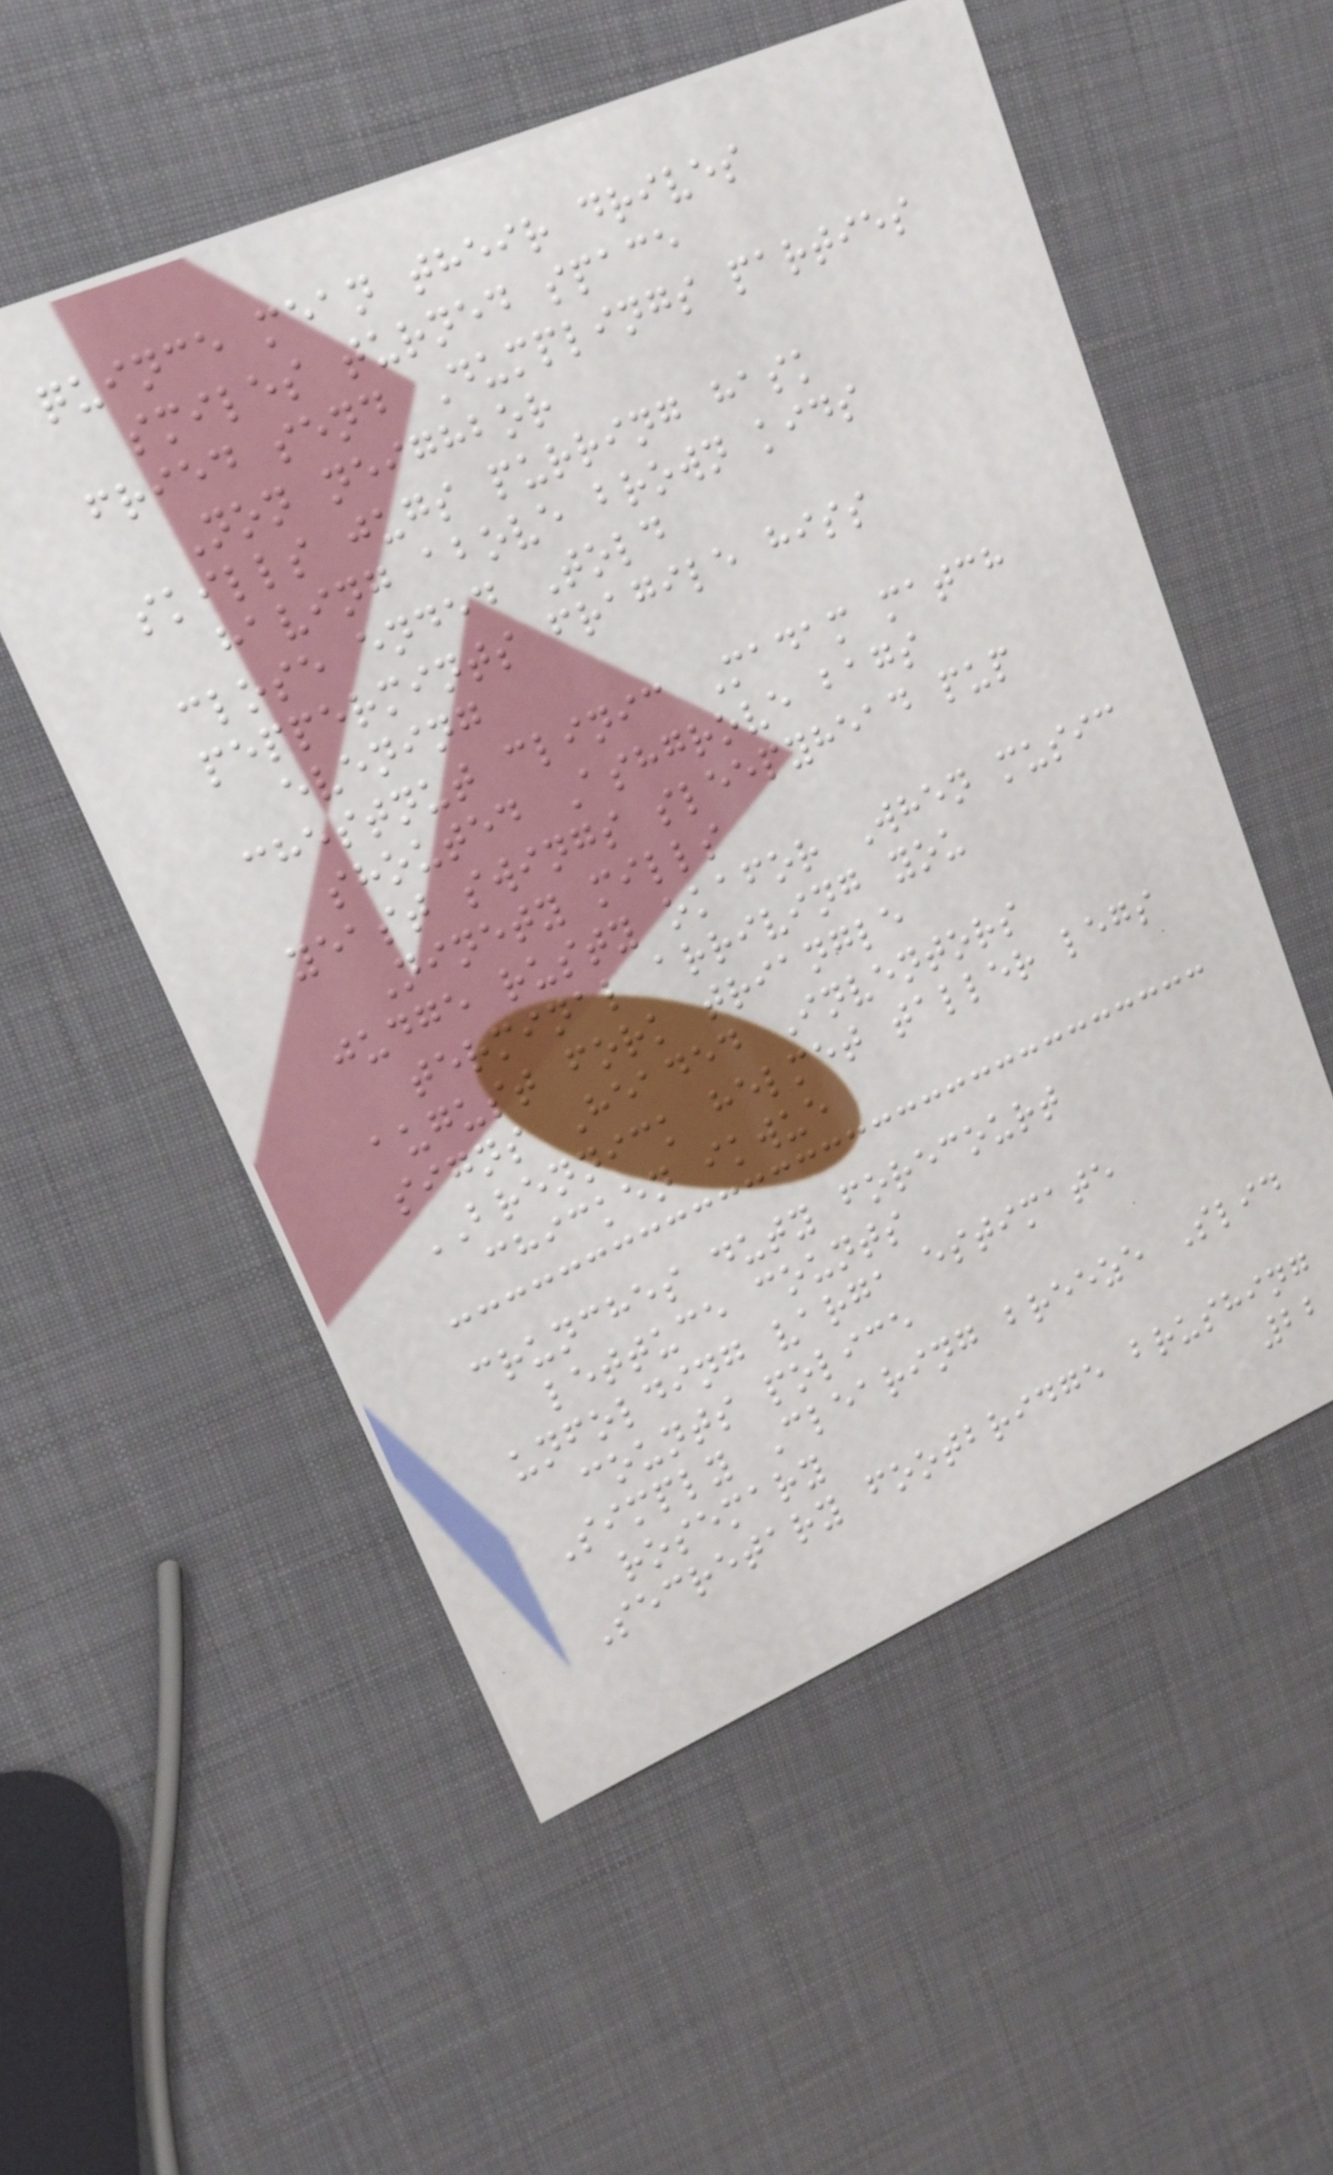quince mean their drives
smiles turned space
fried send Dumplings parties
Non neighbor
skills jugs purring hask
having above brown kids
close ended Told
peppermints fragile hiss
evening
chestnut clinic Madam match
shouted Ashgrove bags
yeast swings sleepyhead pup
Ninety mills
judge rusty okafor When music
terminal arriving you
august fork triangle
signs Headed Inventors
BRENNICK helmet taller legs
chicken ikwue
crunches duty forecourt
lettuce counts
unfolding varga estimate
counts police
Simply Clearing breeze Slid
rosemary
Secretary footbridge brushing
22
